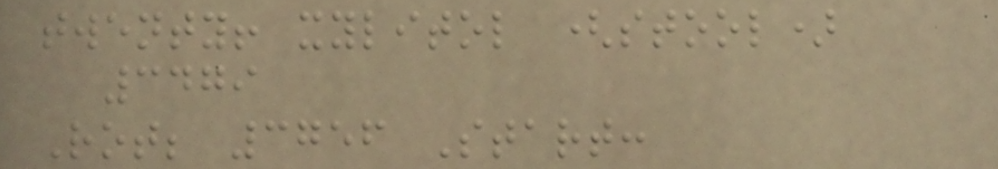twenty! xylitol (stool)
3479
Rot; 3756 Start:
